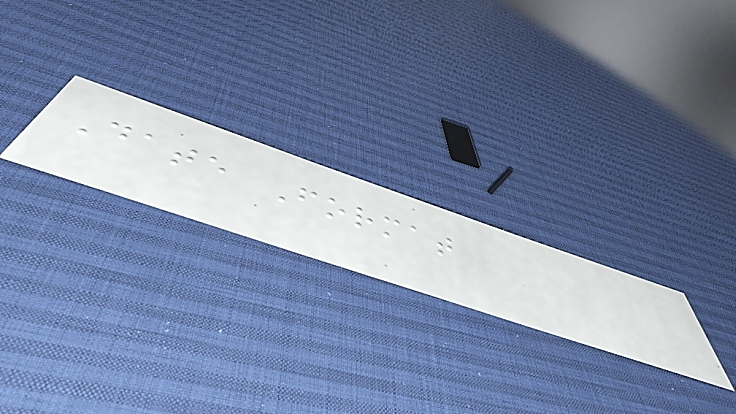Date Format
